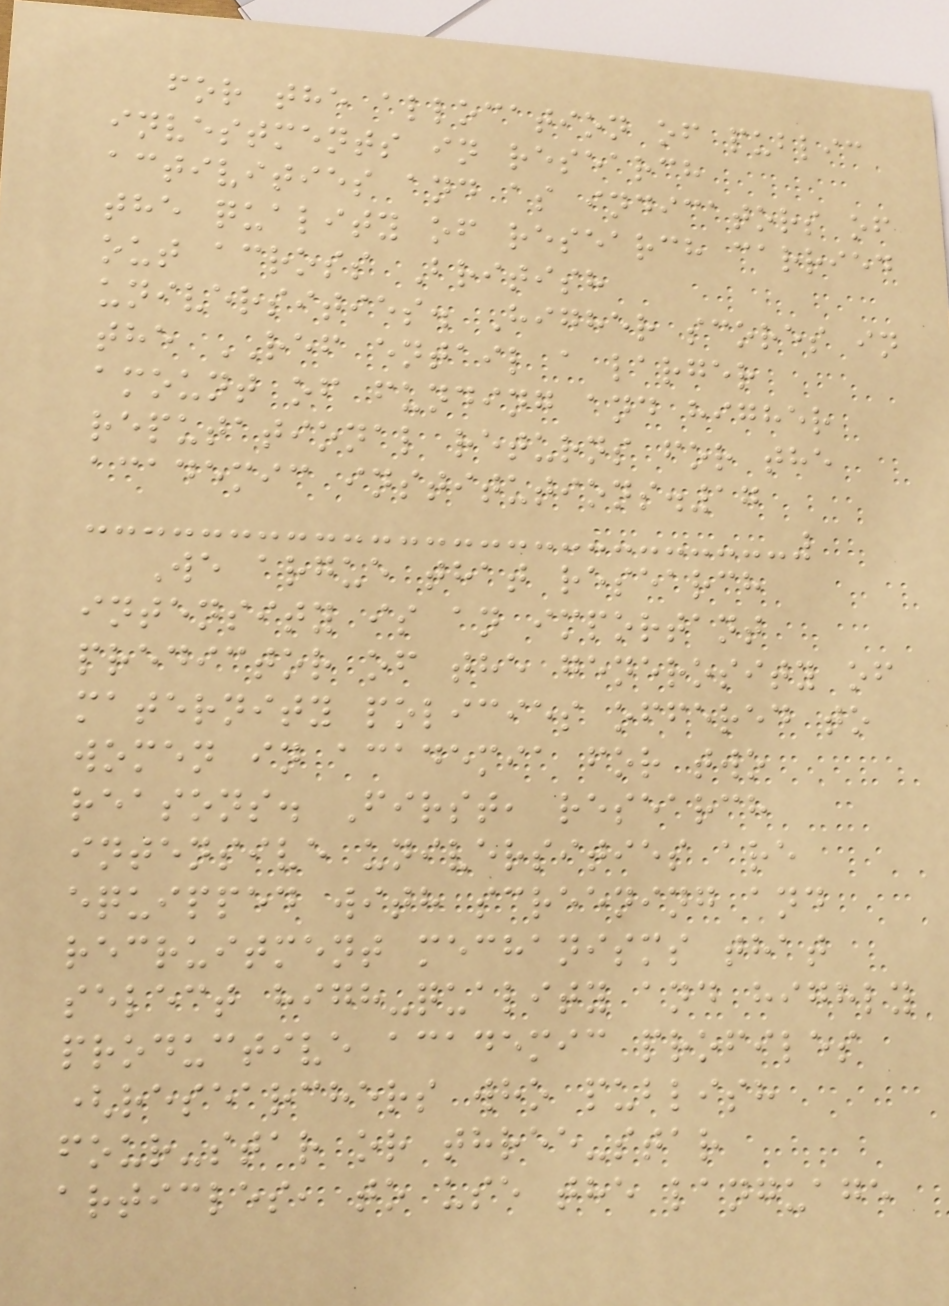for the allocation of public
investments in research
activities and as indicators of
the quality of research carried
out across British
universities. Higher scores in
the REF entail a larger
amount of funding and higher
reputational returns for the
academic institutions.17
We argue that research
intensity is an important
predictor of the generosity of
maternity policies offered to
women in academia for two
reasons. First, research
intensive universities are
equipped with screening and
recruitment mechanisms that
select high-quality and highly
productive academic profiles
(researchers who publish
four-star or three-star
articles, to use the language
